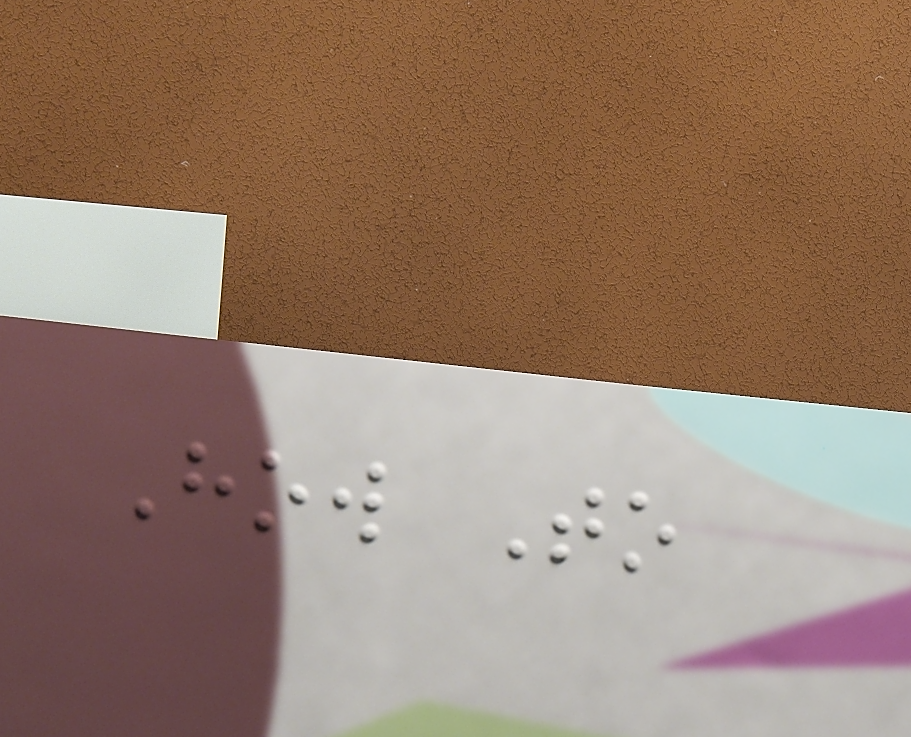How To
